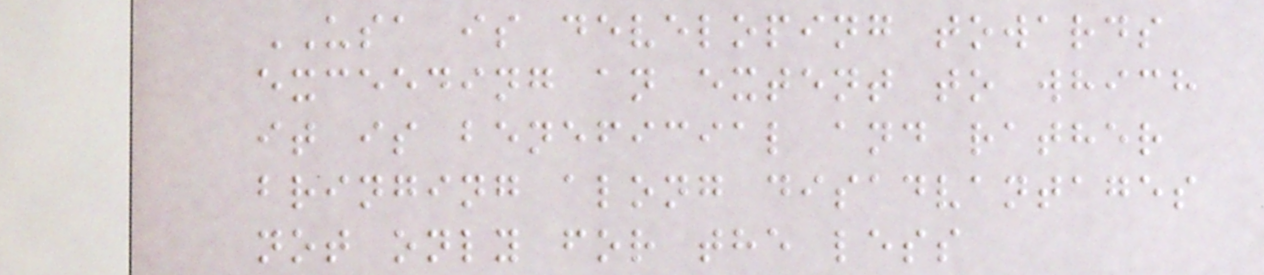USA is developing towards
exceeding an extent to which
it is beneficial and rather
bringing along disadvantages
not only for the less
